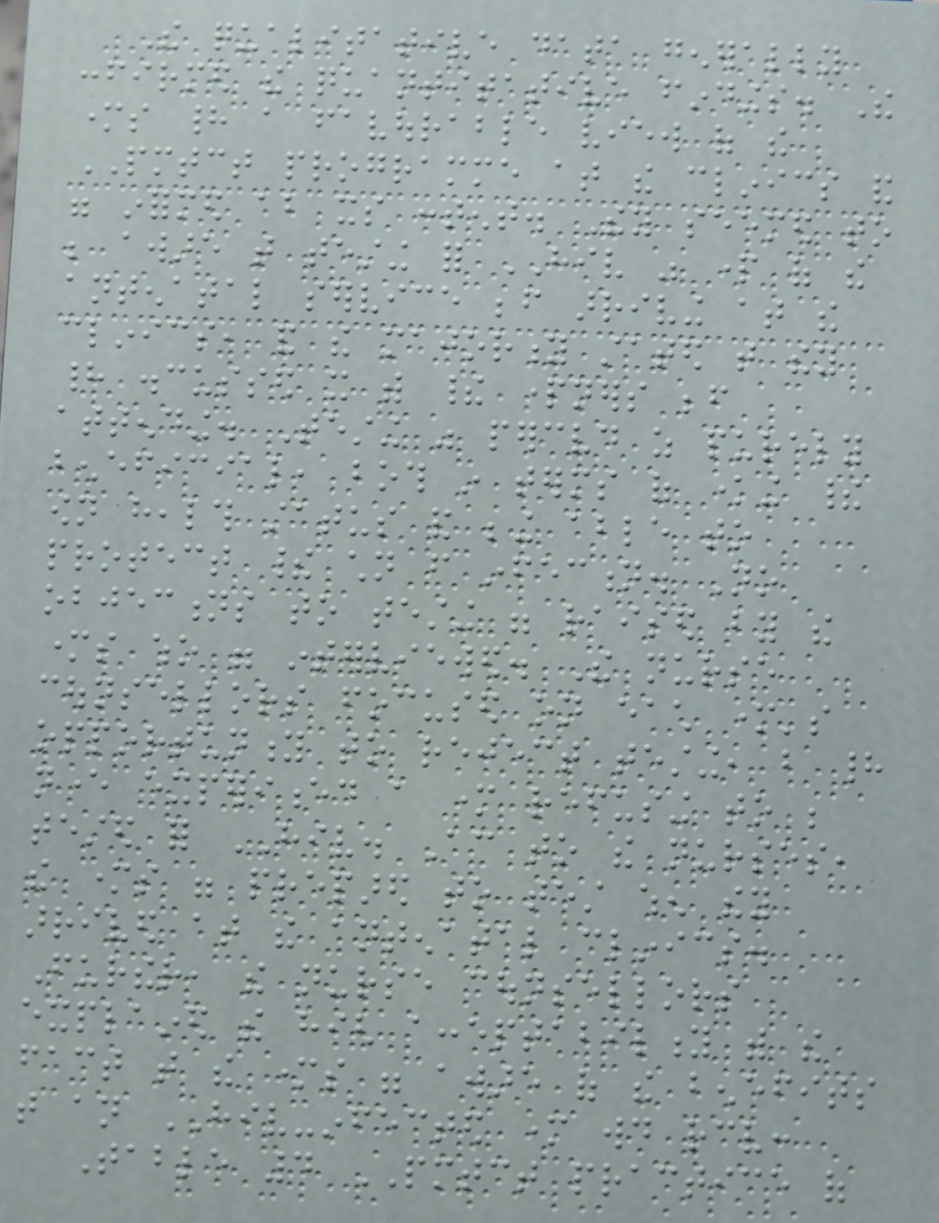The qualitative data generally
confirmed the quantitative findings. The
mothers had a favourable view of the
PMTCT programme at the clinics and
were informed about its content. They seemed to
be aware that testing for HIV was part of the
antenatal service before arriving at the
clinics, and the majority stated that they
had discussed it with their partners before
attending. Testing was perceived as purely
beneficial, both in terms of knowing their
own health status and being able to
protect their children from infection. No
objections to testing were raised by the
mothers who were interviewed. The nurse
counsellors focused on each mother's
opportunity to reject testing, but had
never experienced a mother refusing to be
tested for HIV. According to the nurses,
the mothers were prepared to test when they
arrived at the antenatal clinics.
Further, the nurse counsellors
explained the high acceptability with the
fact that the mothers were aware of the benefits
that an HIV-infected mother would receive:
Table 4 PMTCT practice of
